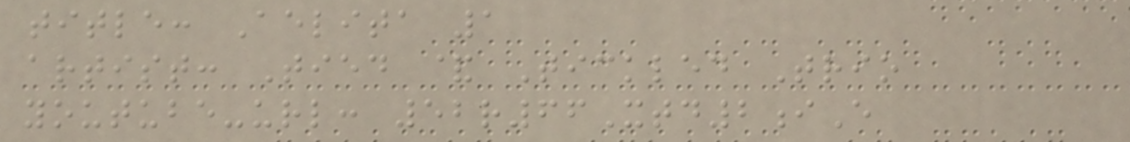title: Aelita 1
artist: Tied & Tickled Trio
youtube-url: 52r66Xtd2iE
